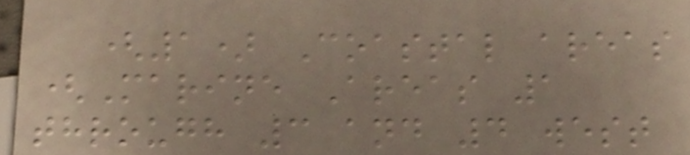(1) Coastal areas
(Marine Areas 1
through 3 and 4 west
